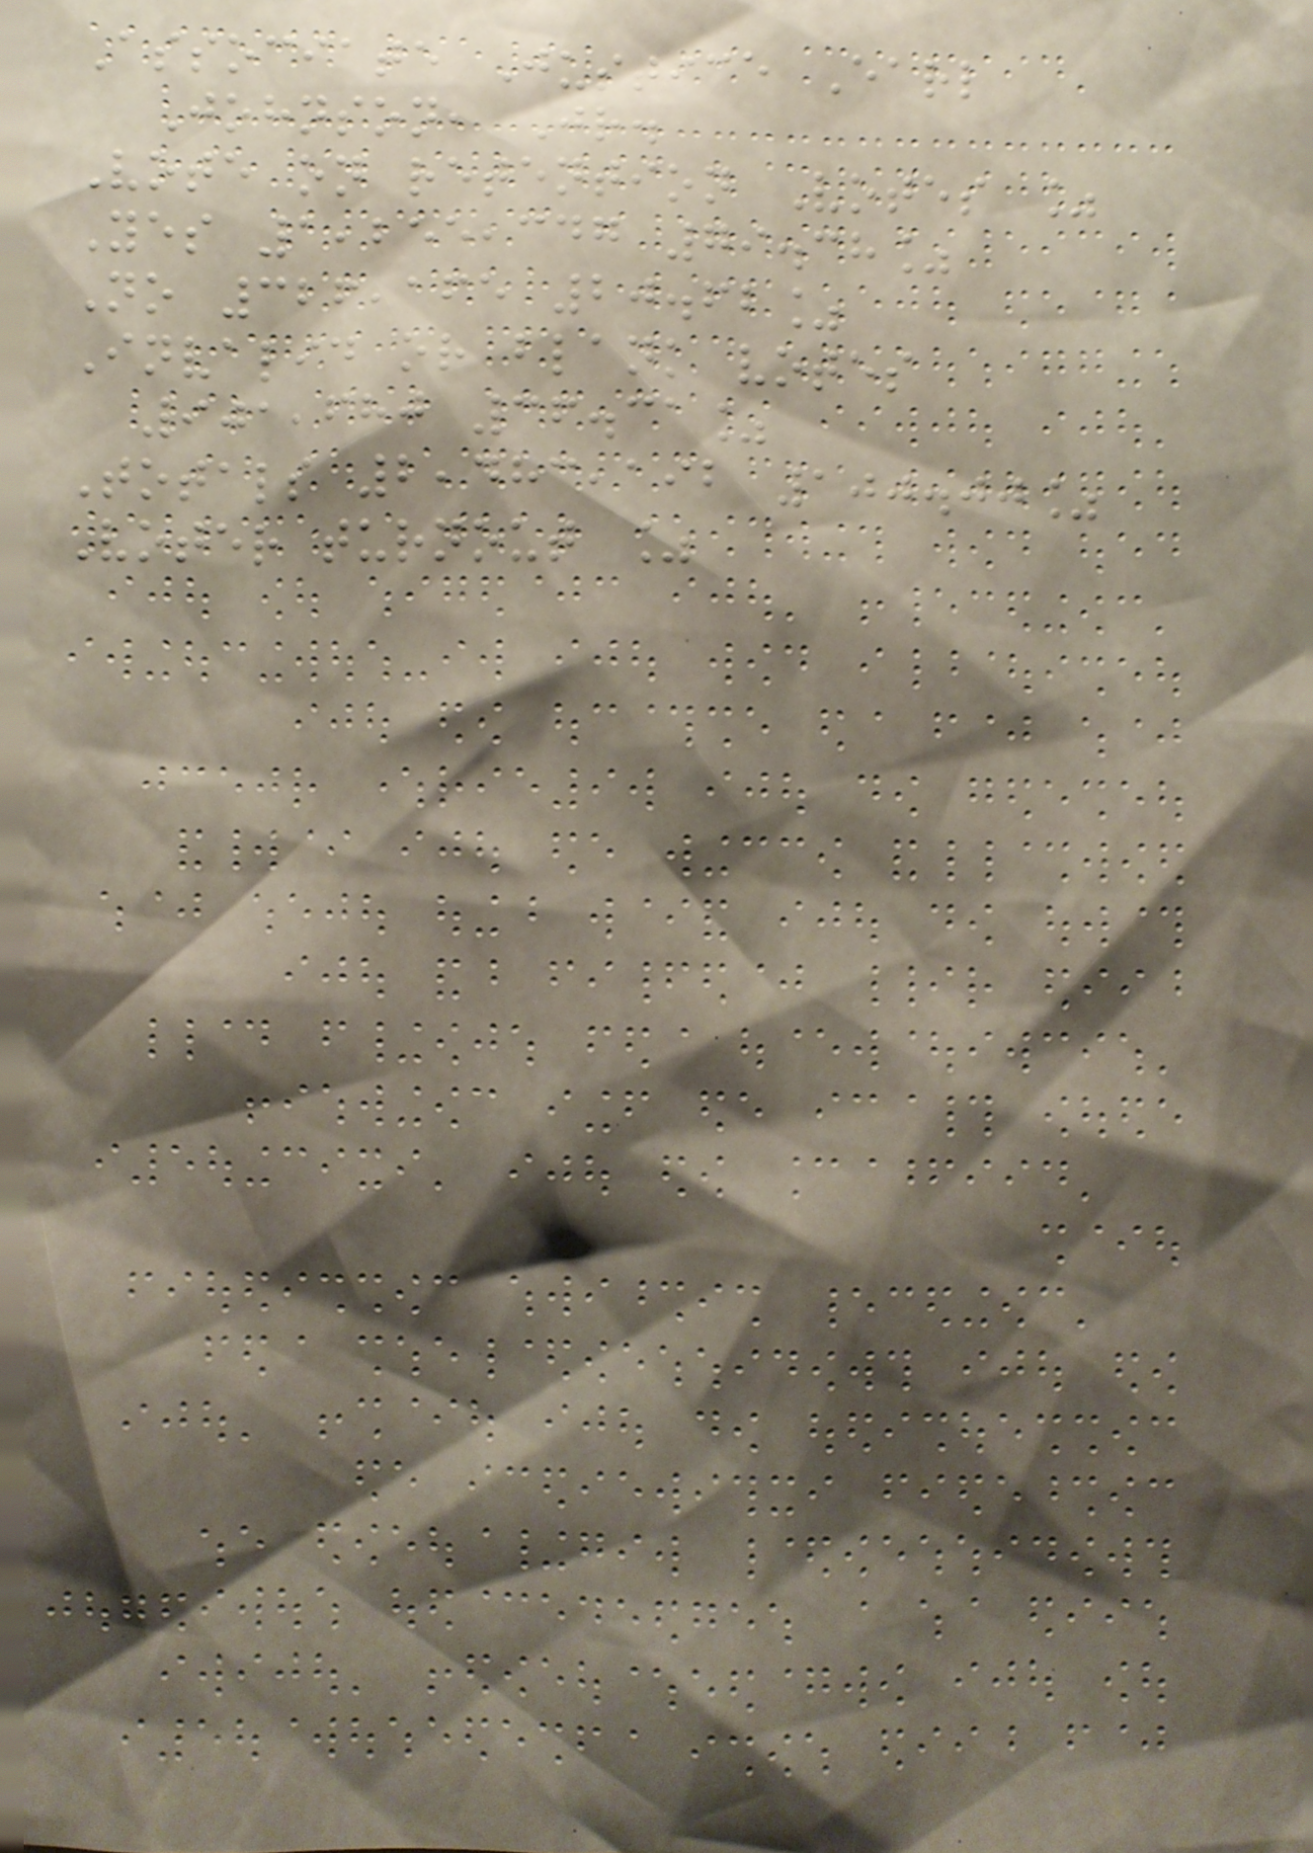Associate Justice Earl
Johnson, Jr.
Vote on retention Votes %
Yes 1,255,347 79.38%
No 326,165 20.62%
Invalid or blank votes
901,680 36.31%
Totals 2,483,192 100.00%
Voter turnout %
